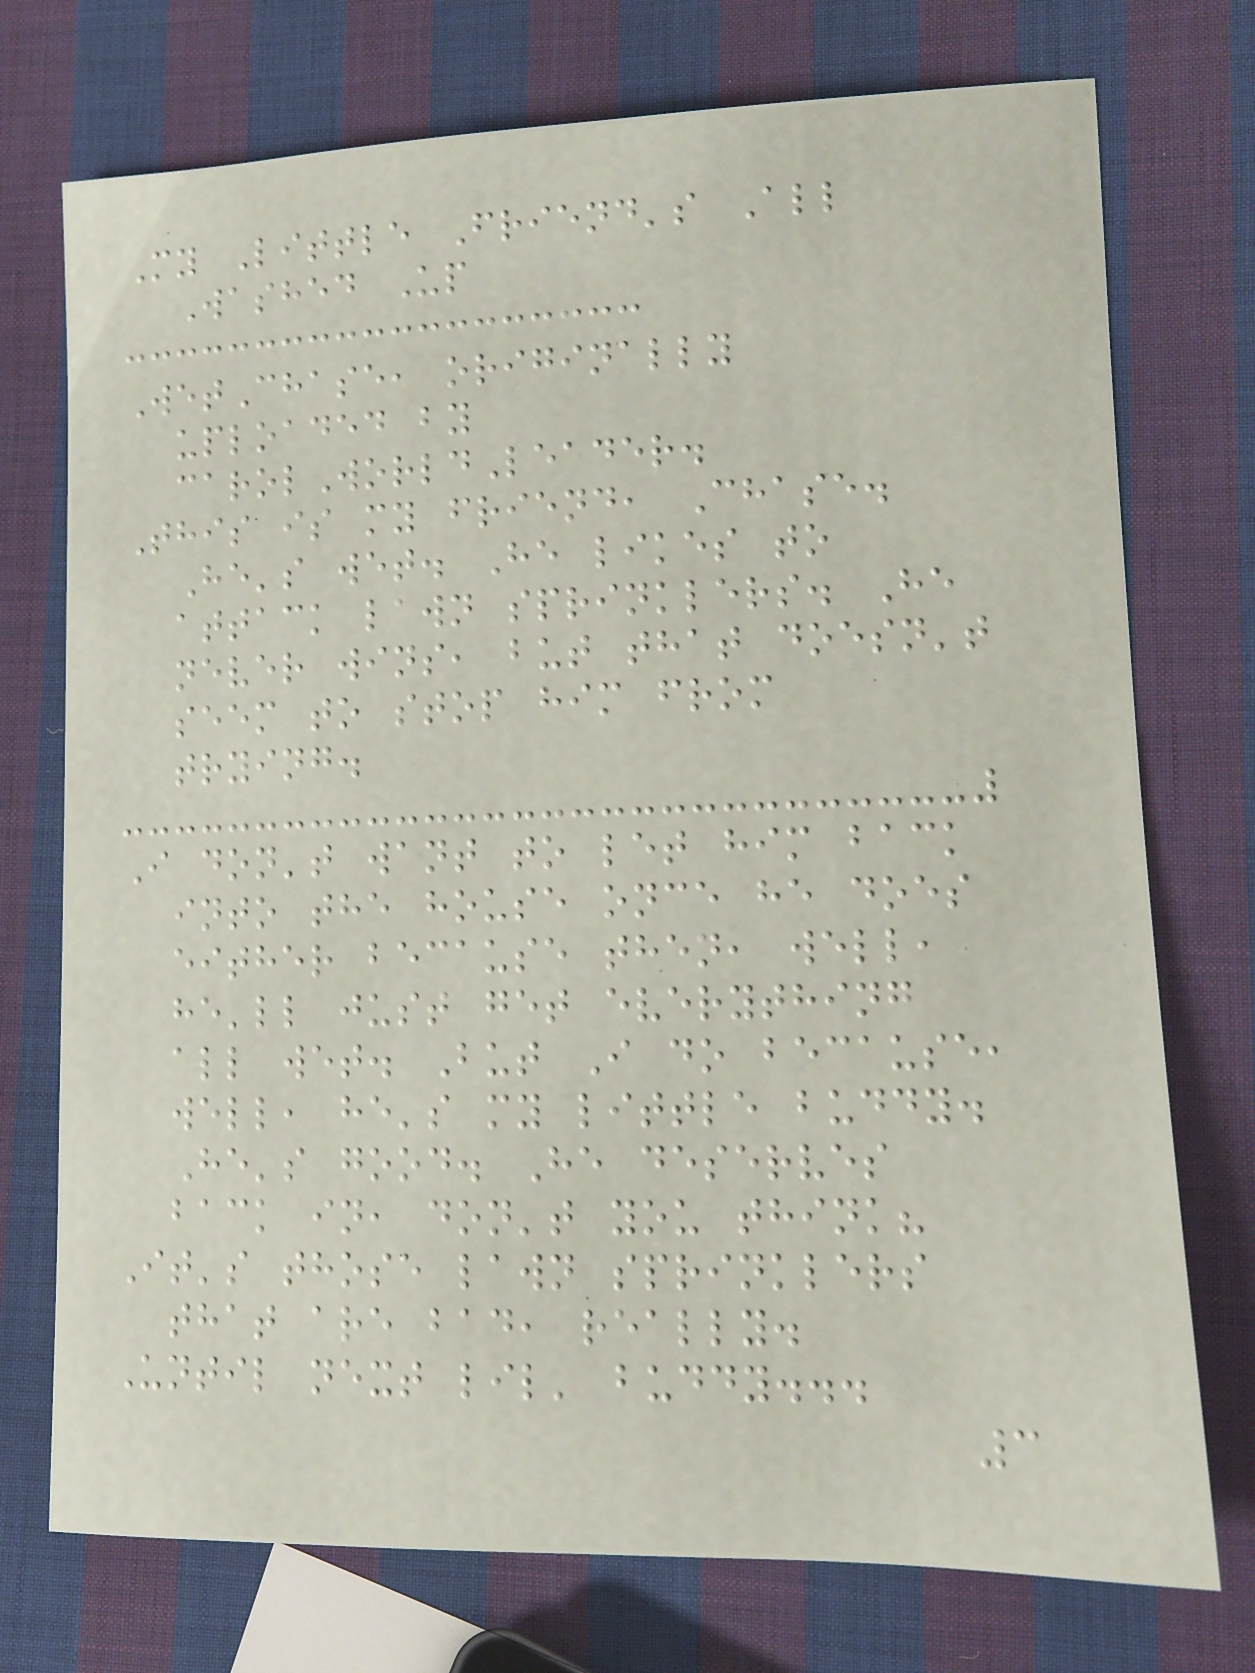My Little Friend's All
Washed Up
WetChase, originally
uploaded by
carolWorldLeader.
This is my friend, Chase.
He's wet. He likes to
attack lawn sprinklers. He
never wins, but that doesn't
seem to stop him from
trying.
I don't want to let him back
into the house once he does
either because then, well,
he'll just get everything
all wet. But I do because,
well, he's my little buddy.
He's good. He deserves
back in, don't you think?
It's those lawn sprinklers
that are bad, really.
Until next lil' buddy...
3
